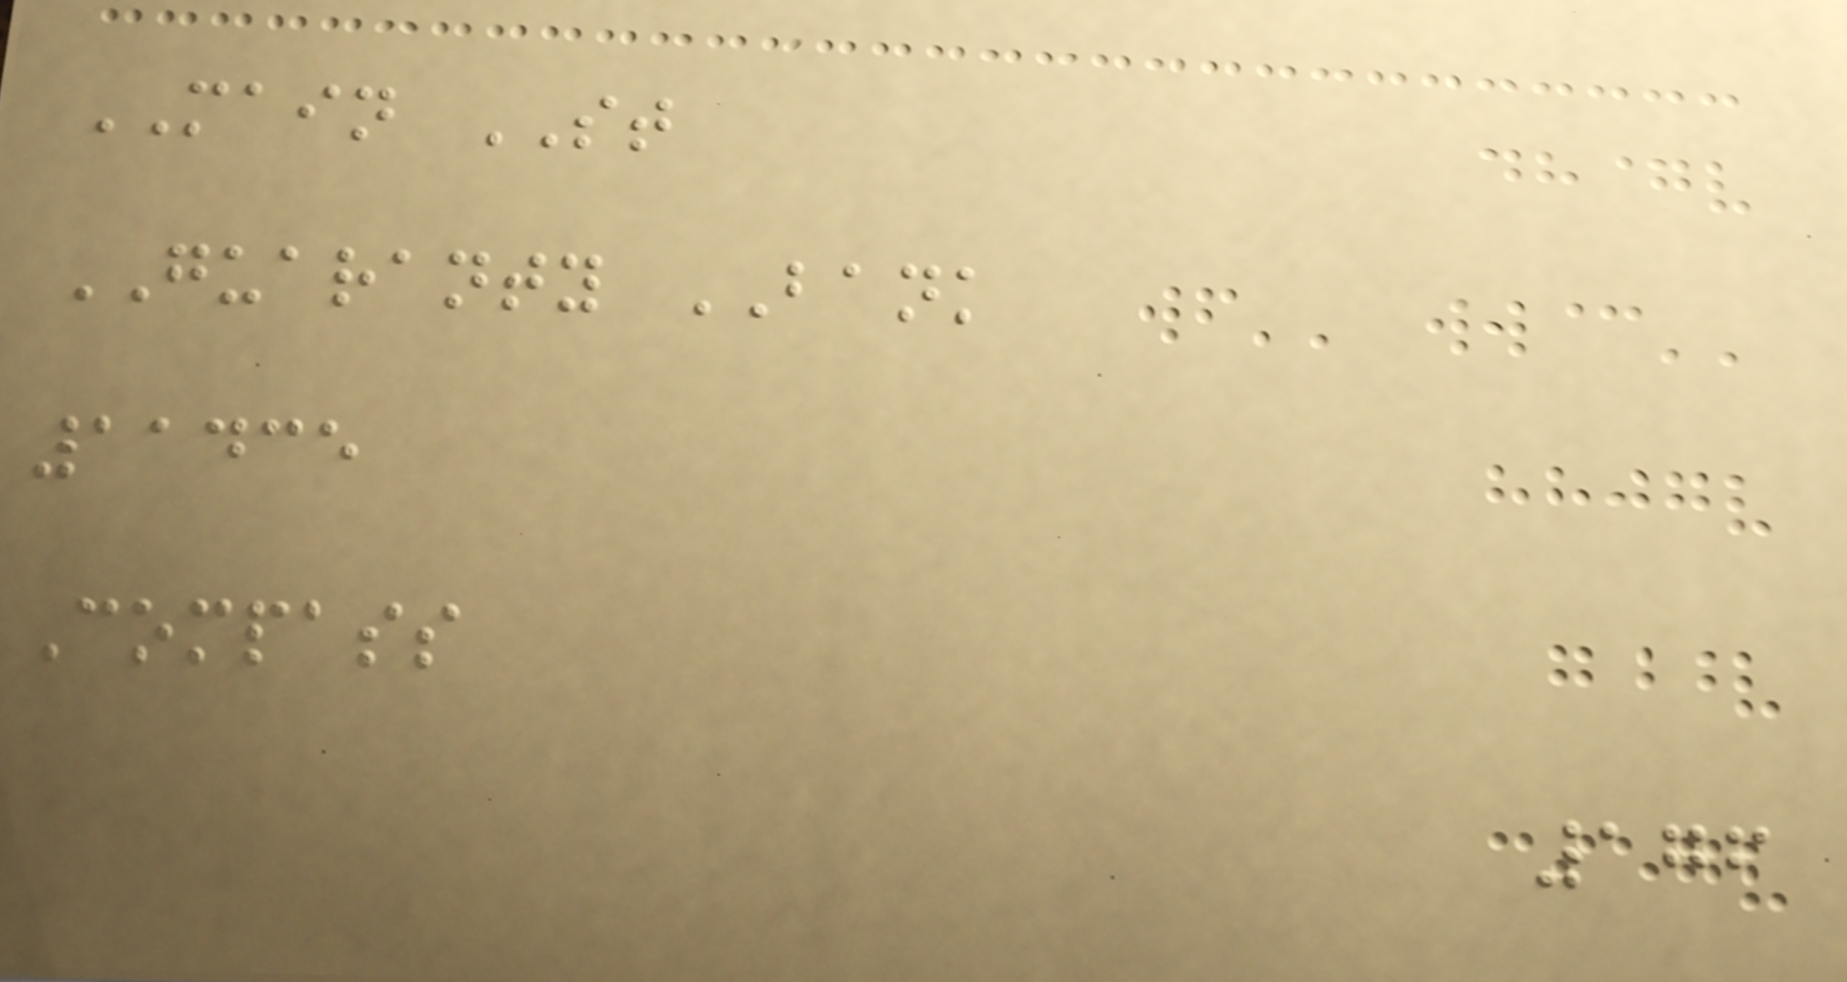MAIN ST
GUARANTY BANK
11435
Compass
176
